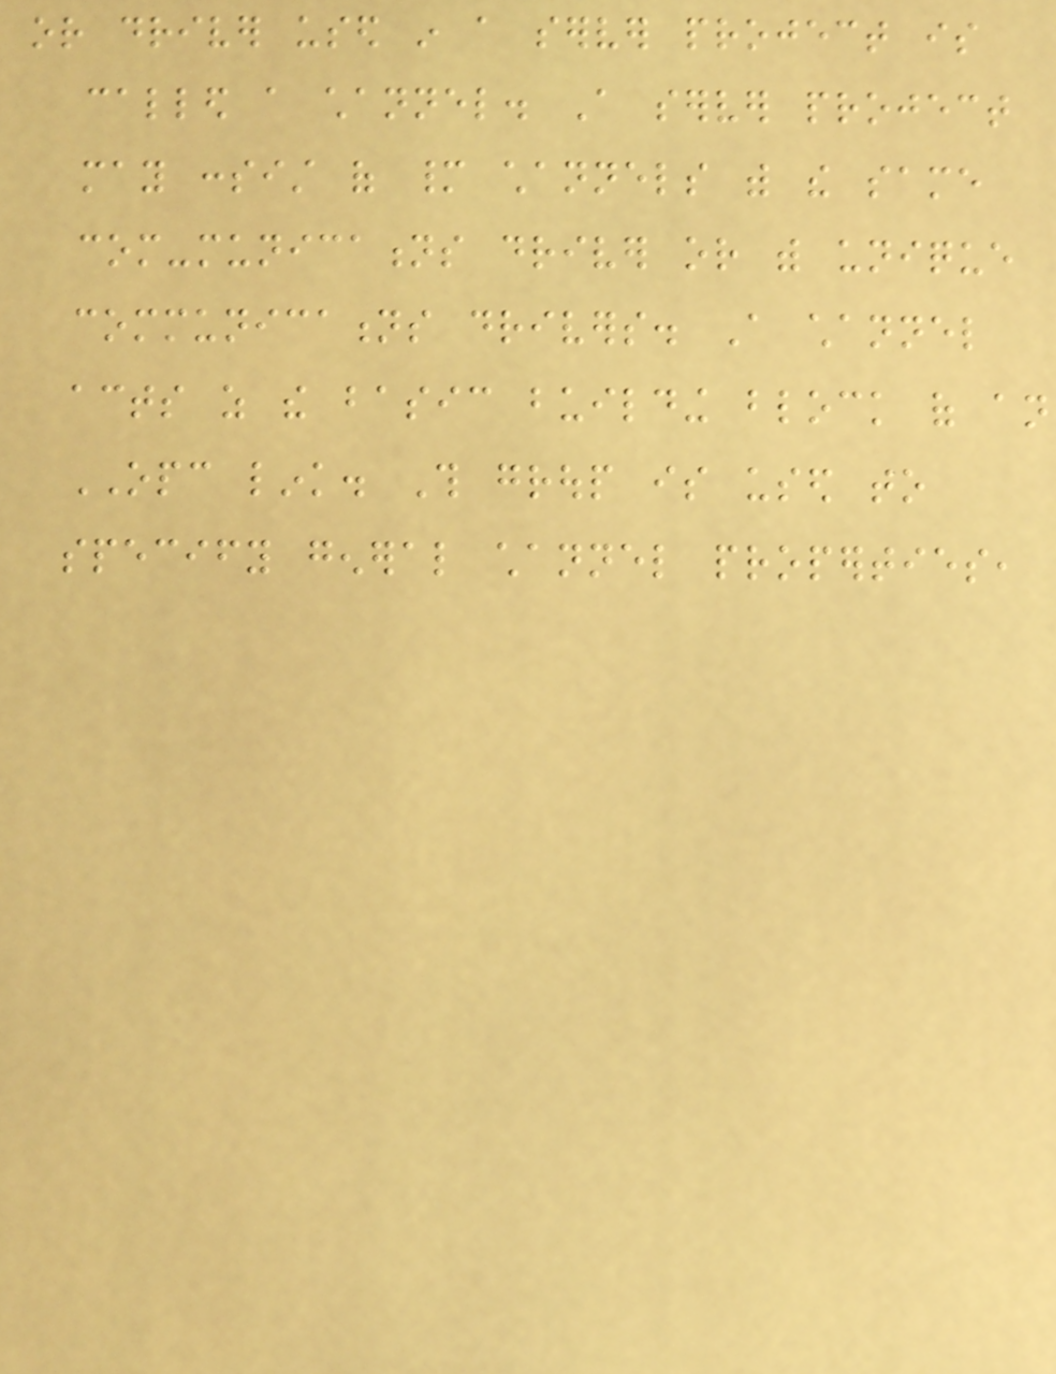or driver used in a server project is
called a channel. A server project
may consist of many channels with the same
com-munications driver or with unique
communications drivers. A channel
acts as the basic building block of an
OPC link. This group is used to
specify general channel properties,
